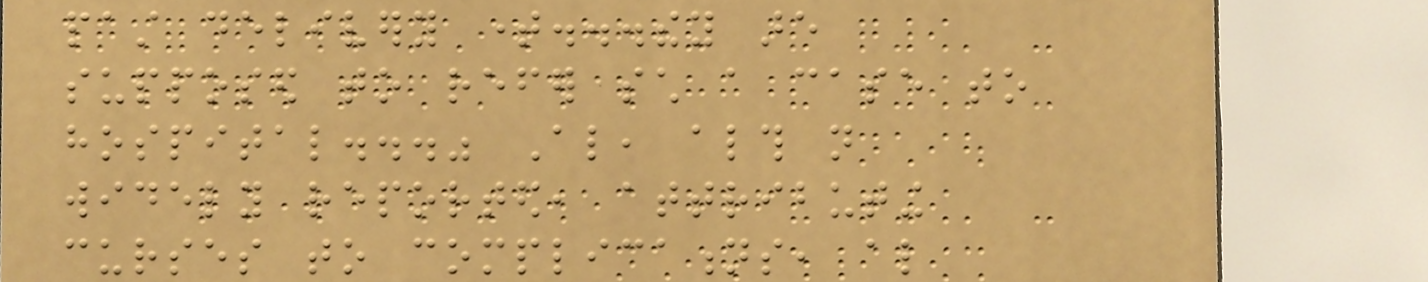past delivery time...they are
supposed to refer such a case to
hospital..." Also, although not
widely reported, attributing
curses to complications, also
